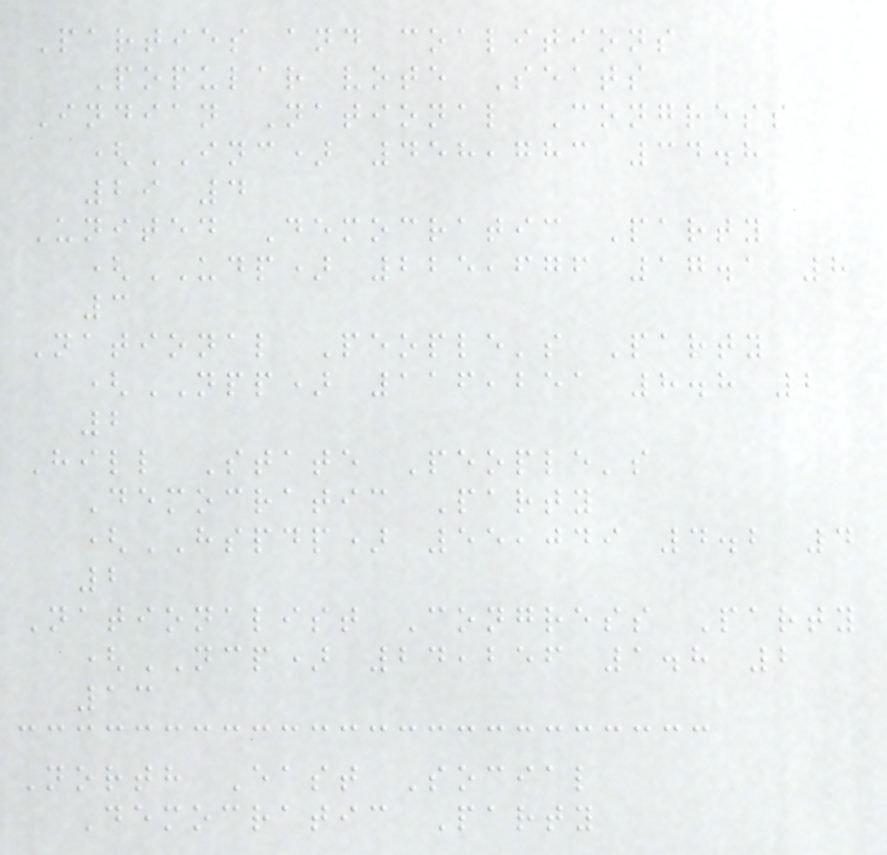Parties and coalitions
Popular vote Seats
Indian National Congress
(INC) 458,783 34.8
29 4
United Democratic Party
(UDP) 225,676 17.1 8
3
National People's Party
(NPP) 116,251 8.8 2
2
Hill State People's
Democratic Party
(HSPDP) 55,049 4.2 4
2
Nationalist Congress Party
(NCP) 24,256 1.8 2
13
North East Social
Democratic Party
